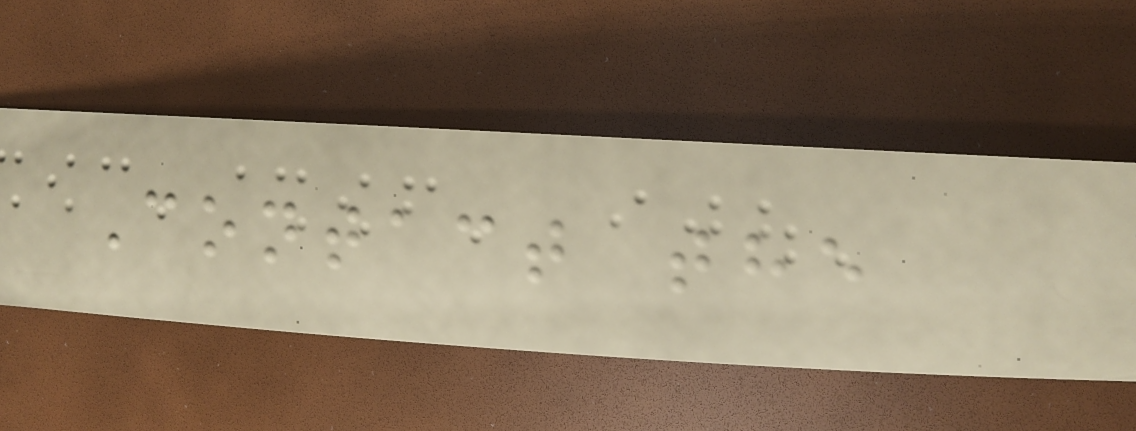Contact the
